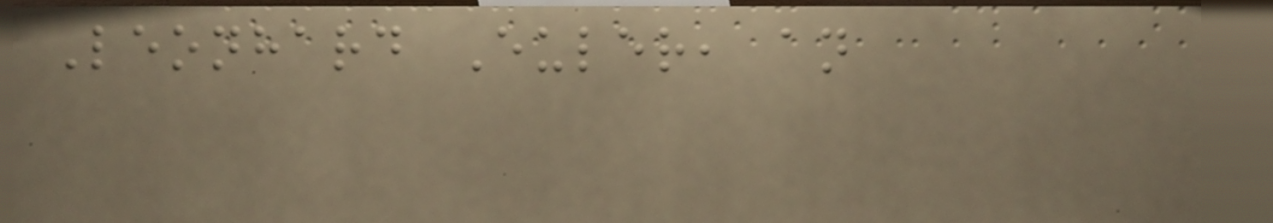Leonhard Euler, an
